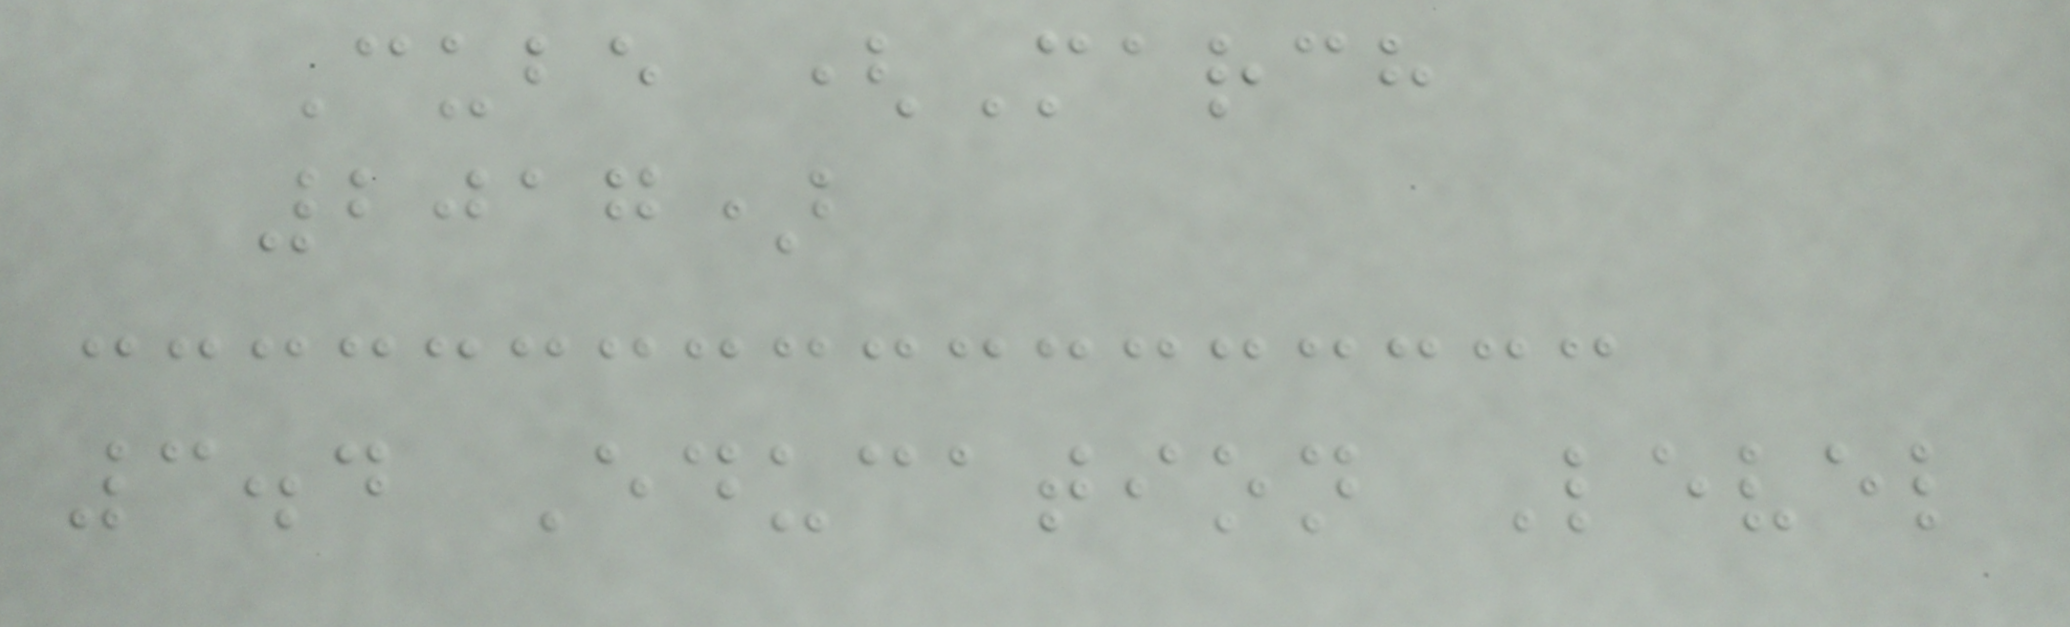Cube (March
2017)
3.4 Education Level
